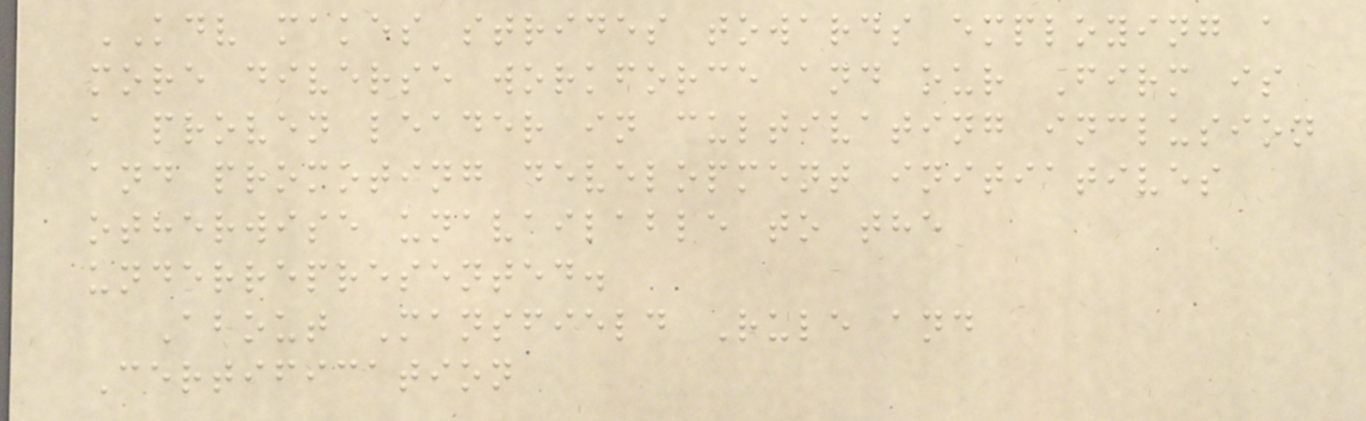KDV makes strides towards employing a
more diverse workforce and our Firm is
a proven leader in cultivating inclusion
and promoting development initiatives
otherwise unavailable to the
underrepresented.
About Mansfield Rule and
Certification
